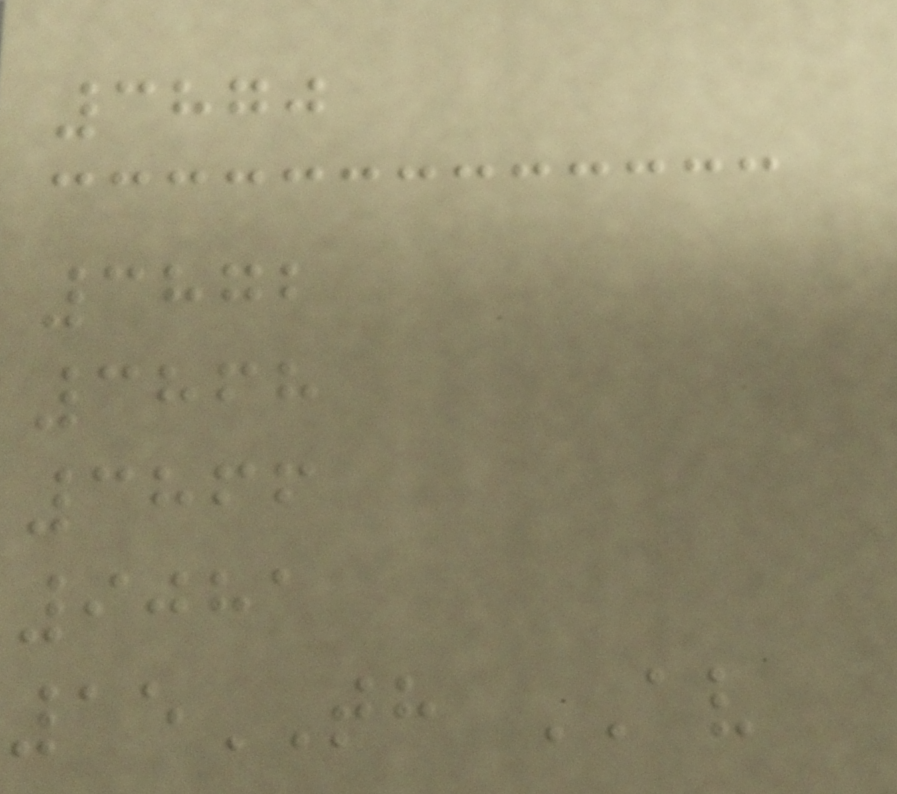3870
3872
3868
3866
9081
15TH AV
